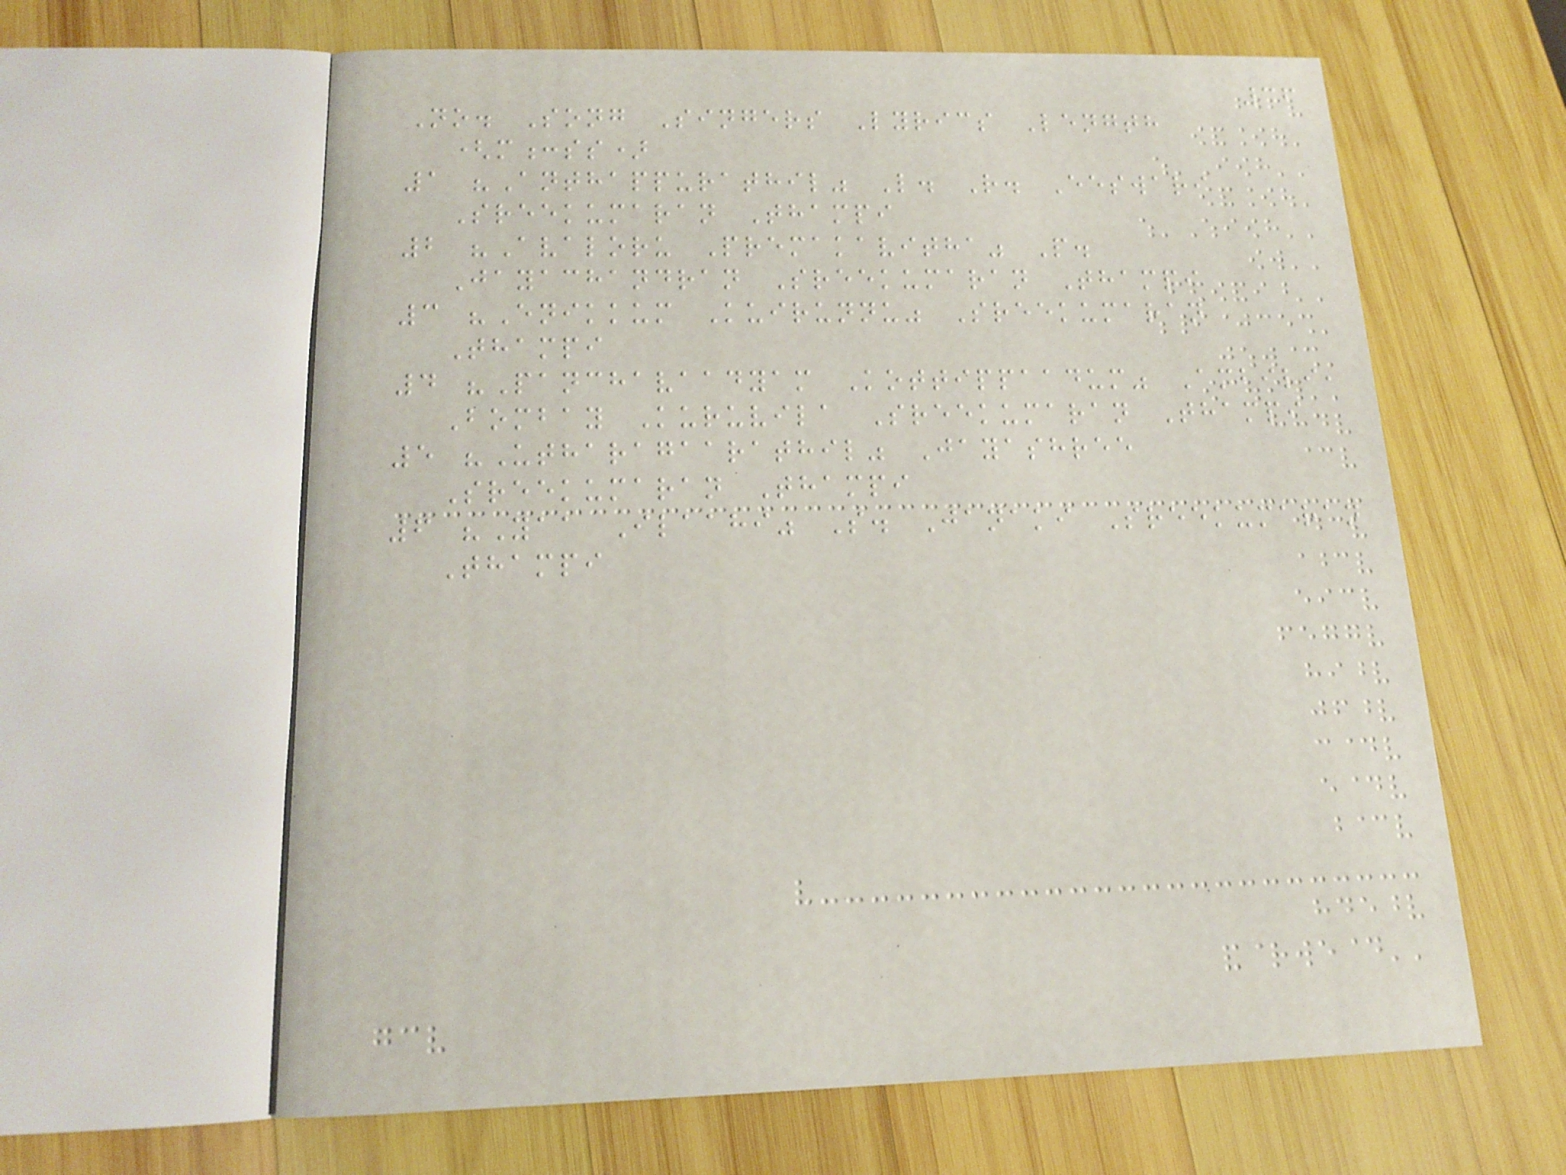36
No. Song Singers Lyrics Length
(m:ss)
1 "Anthappurathil" L. R. Eeswari
Sreekumaran Thampi
2 "Avaloru Premakavitha" P.
Jayachandran Sreekumaran Thampi
3 "Enikkum Kuirunnu" Sreekumaran
Thampi
4 "Panchavaadyam Kottippaadum" Ambili,
Bombay Kuruvila Sreekumaran Thampi
5 "Utharagaarathil" Jayashree
Sreekumaran Thampi
6 "Yaa Ilaahi" S. Janaki Sreekumaran
Thampi
